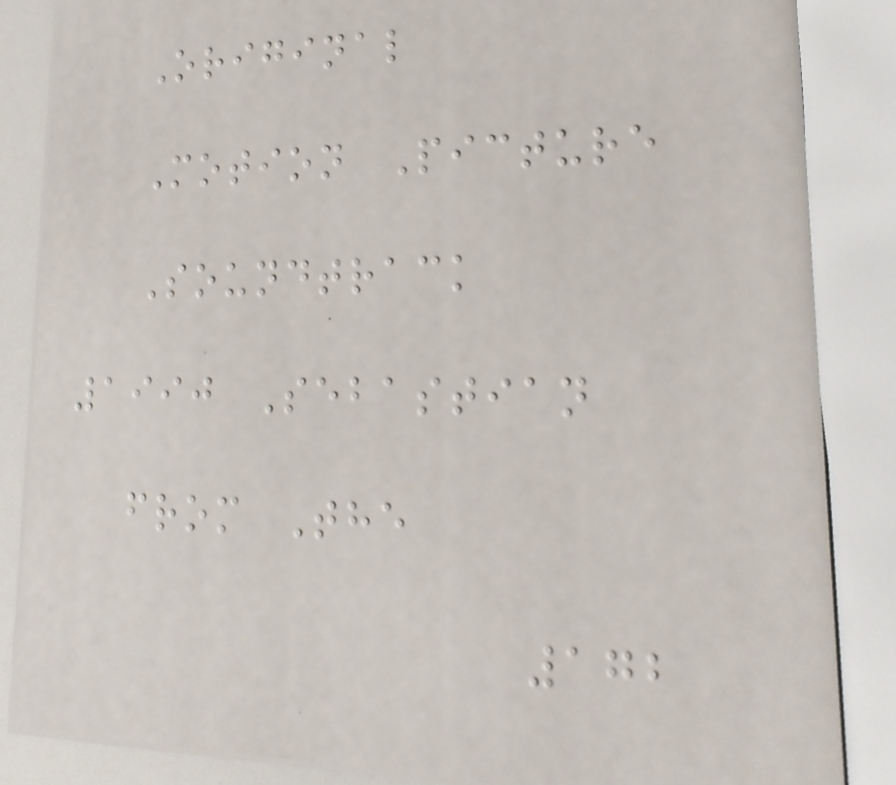Original
Motion Picture
Soundtrack
1990 Sebastian
from The
172
